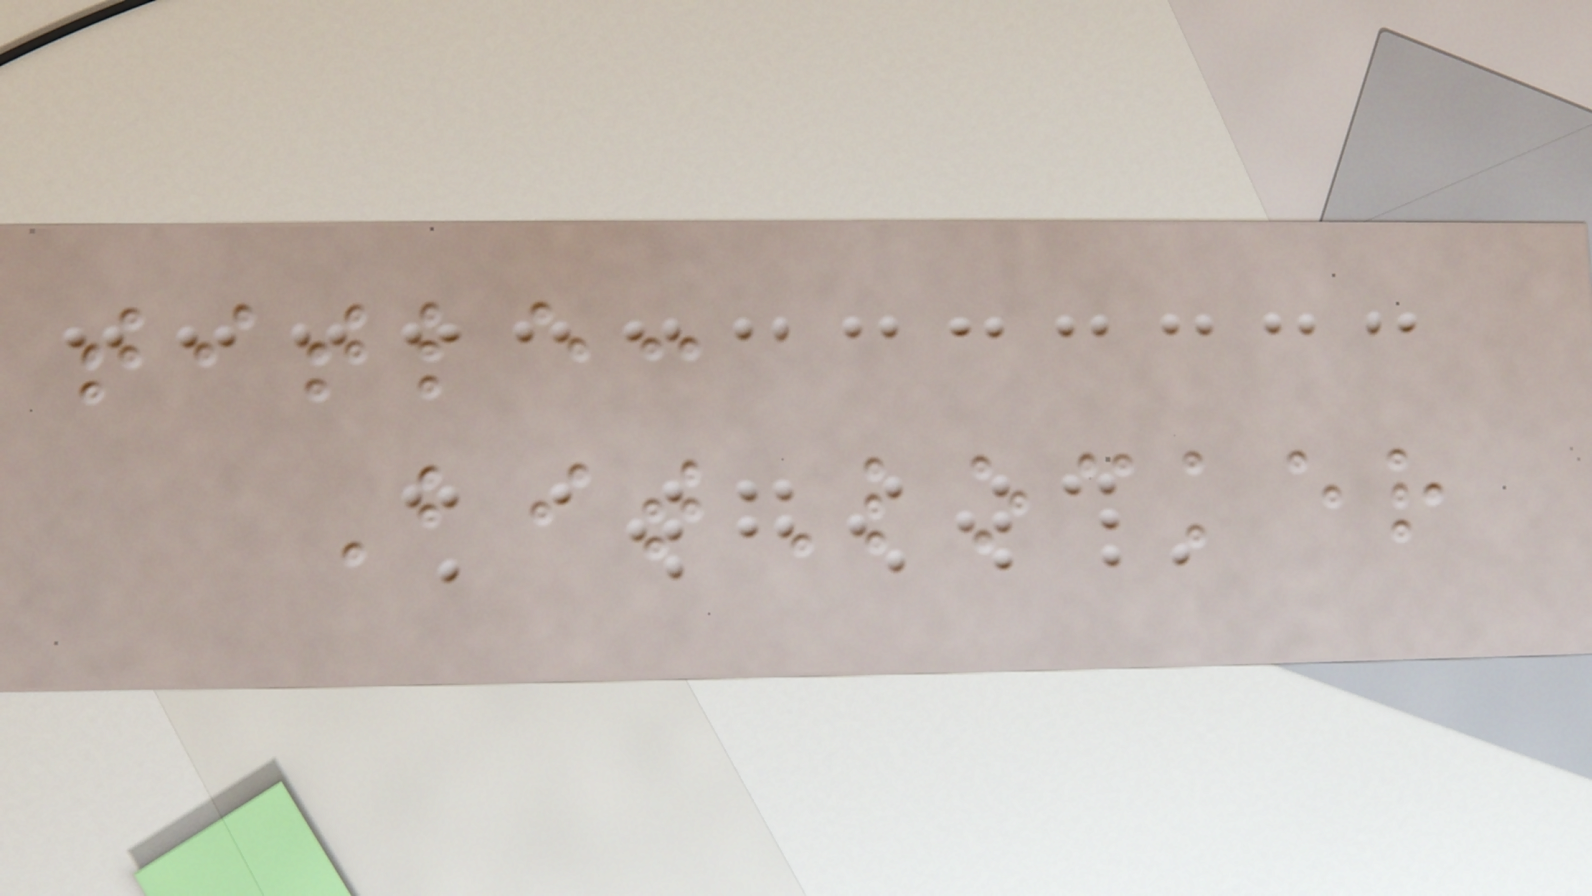title:
BitLocker
